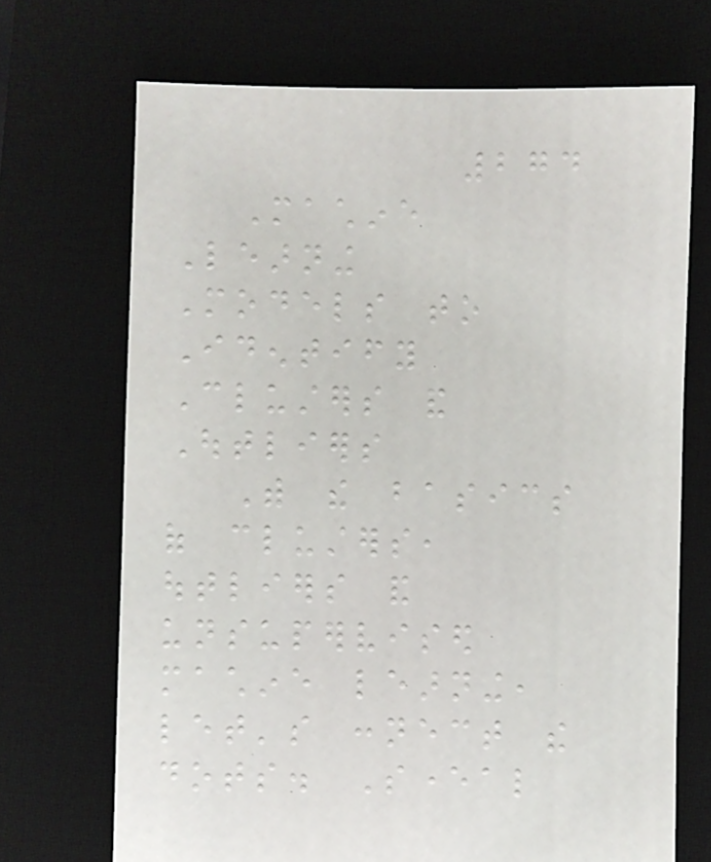274
Machine
Learning
Models to
Identify
Clusters and
Outliers
With the basics
of clusters,
outliers and
unsupervised
machine learning,
let's connect the
dots. Several
